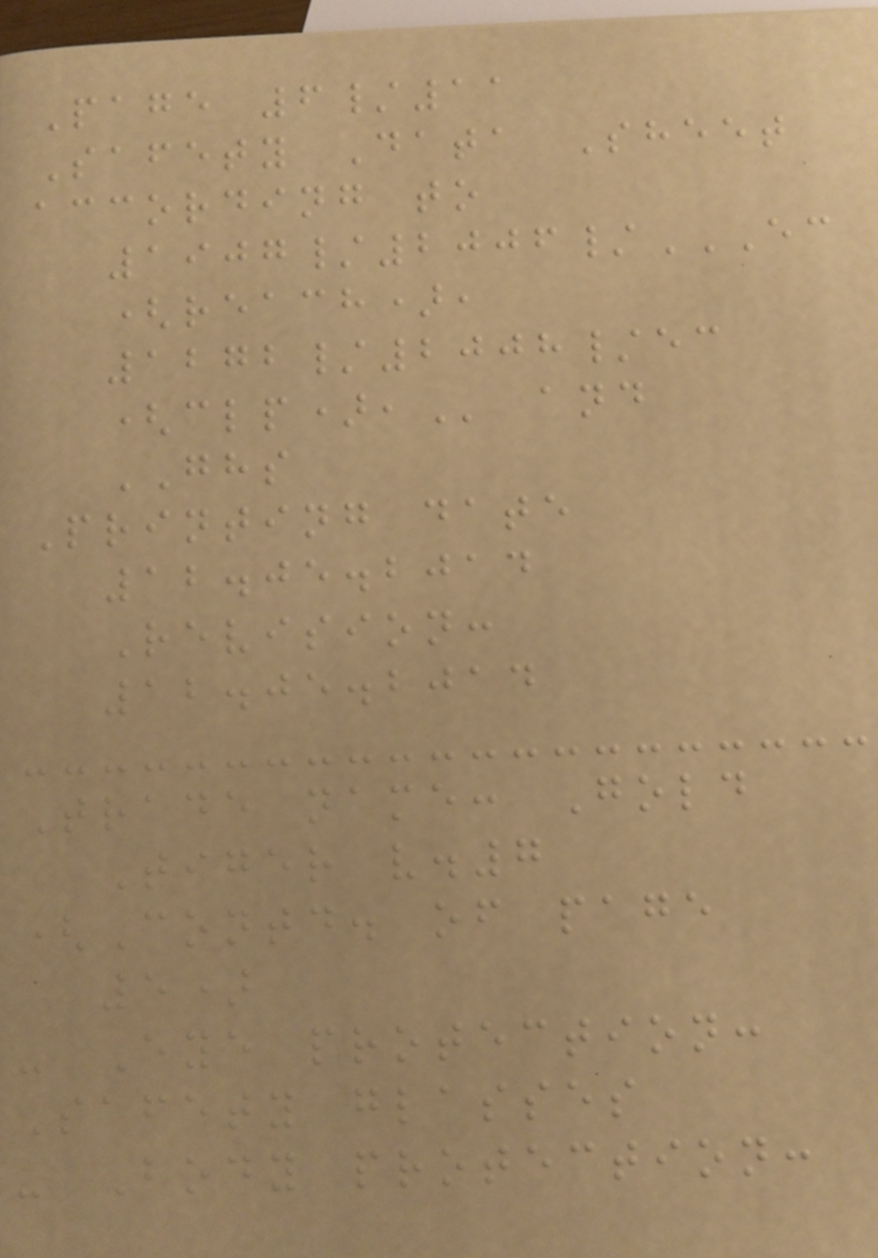Page 6/11
Safety Data Sheet
according to
1907/2006/EC
(REACH),
1272/2008/EC
(CLP), and
GHS
Printing date
12.05.2014
Revision:
12.05.2014
Trade name: Gold
Tiger v.7
(Contd. of page
5)
- Eye protection:
Safety glasses
- Body protection:
